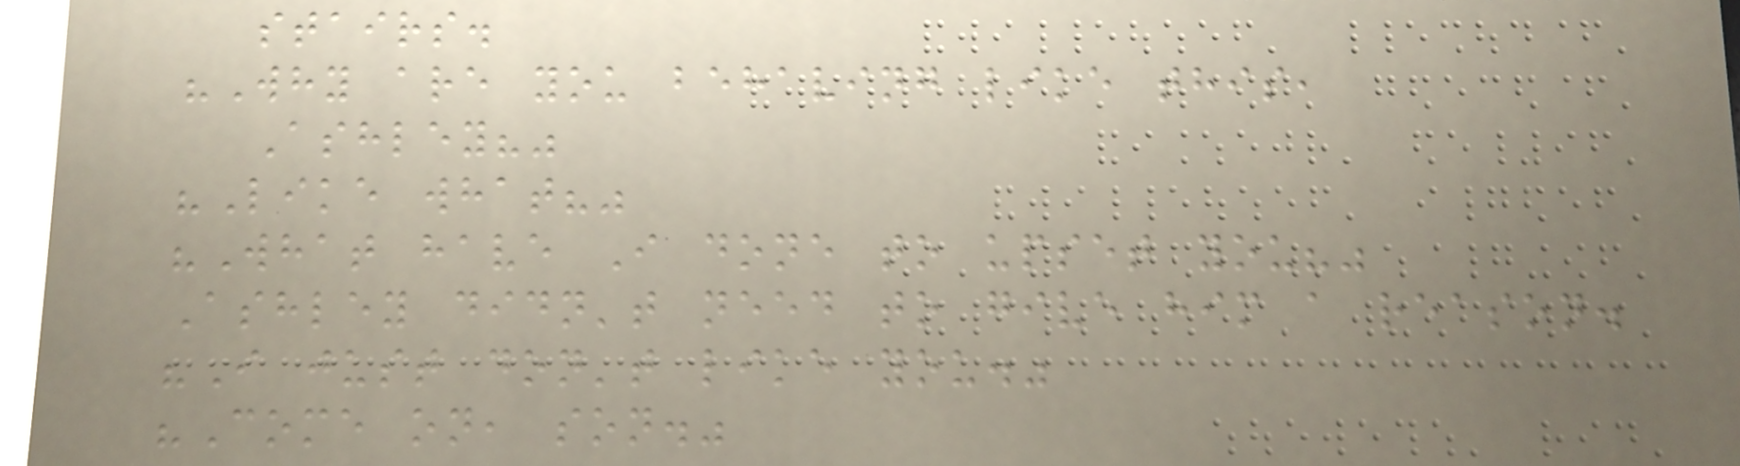stairs.
"Why are you behaving like this,
Ashley?"
"Like what?"
"What have I done to upset you?"
Ashley didn't need to give him a reason.
"I just don't like you."
"Come on, son."
